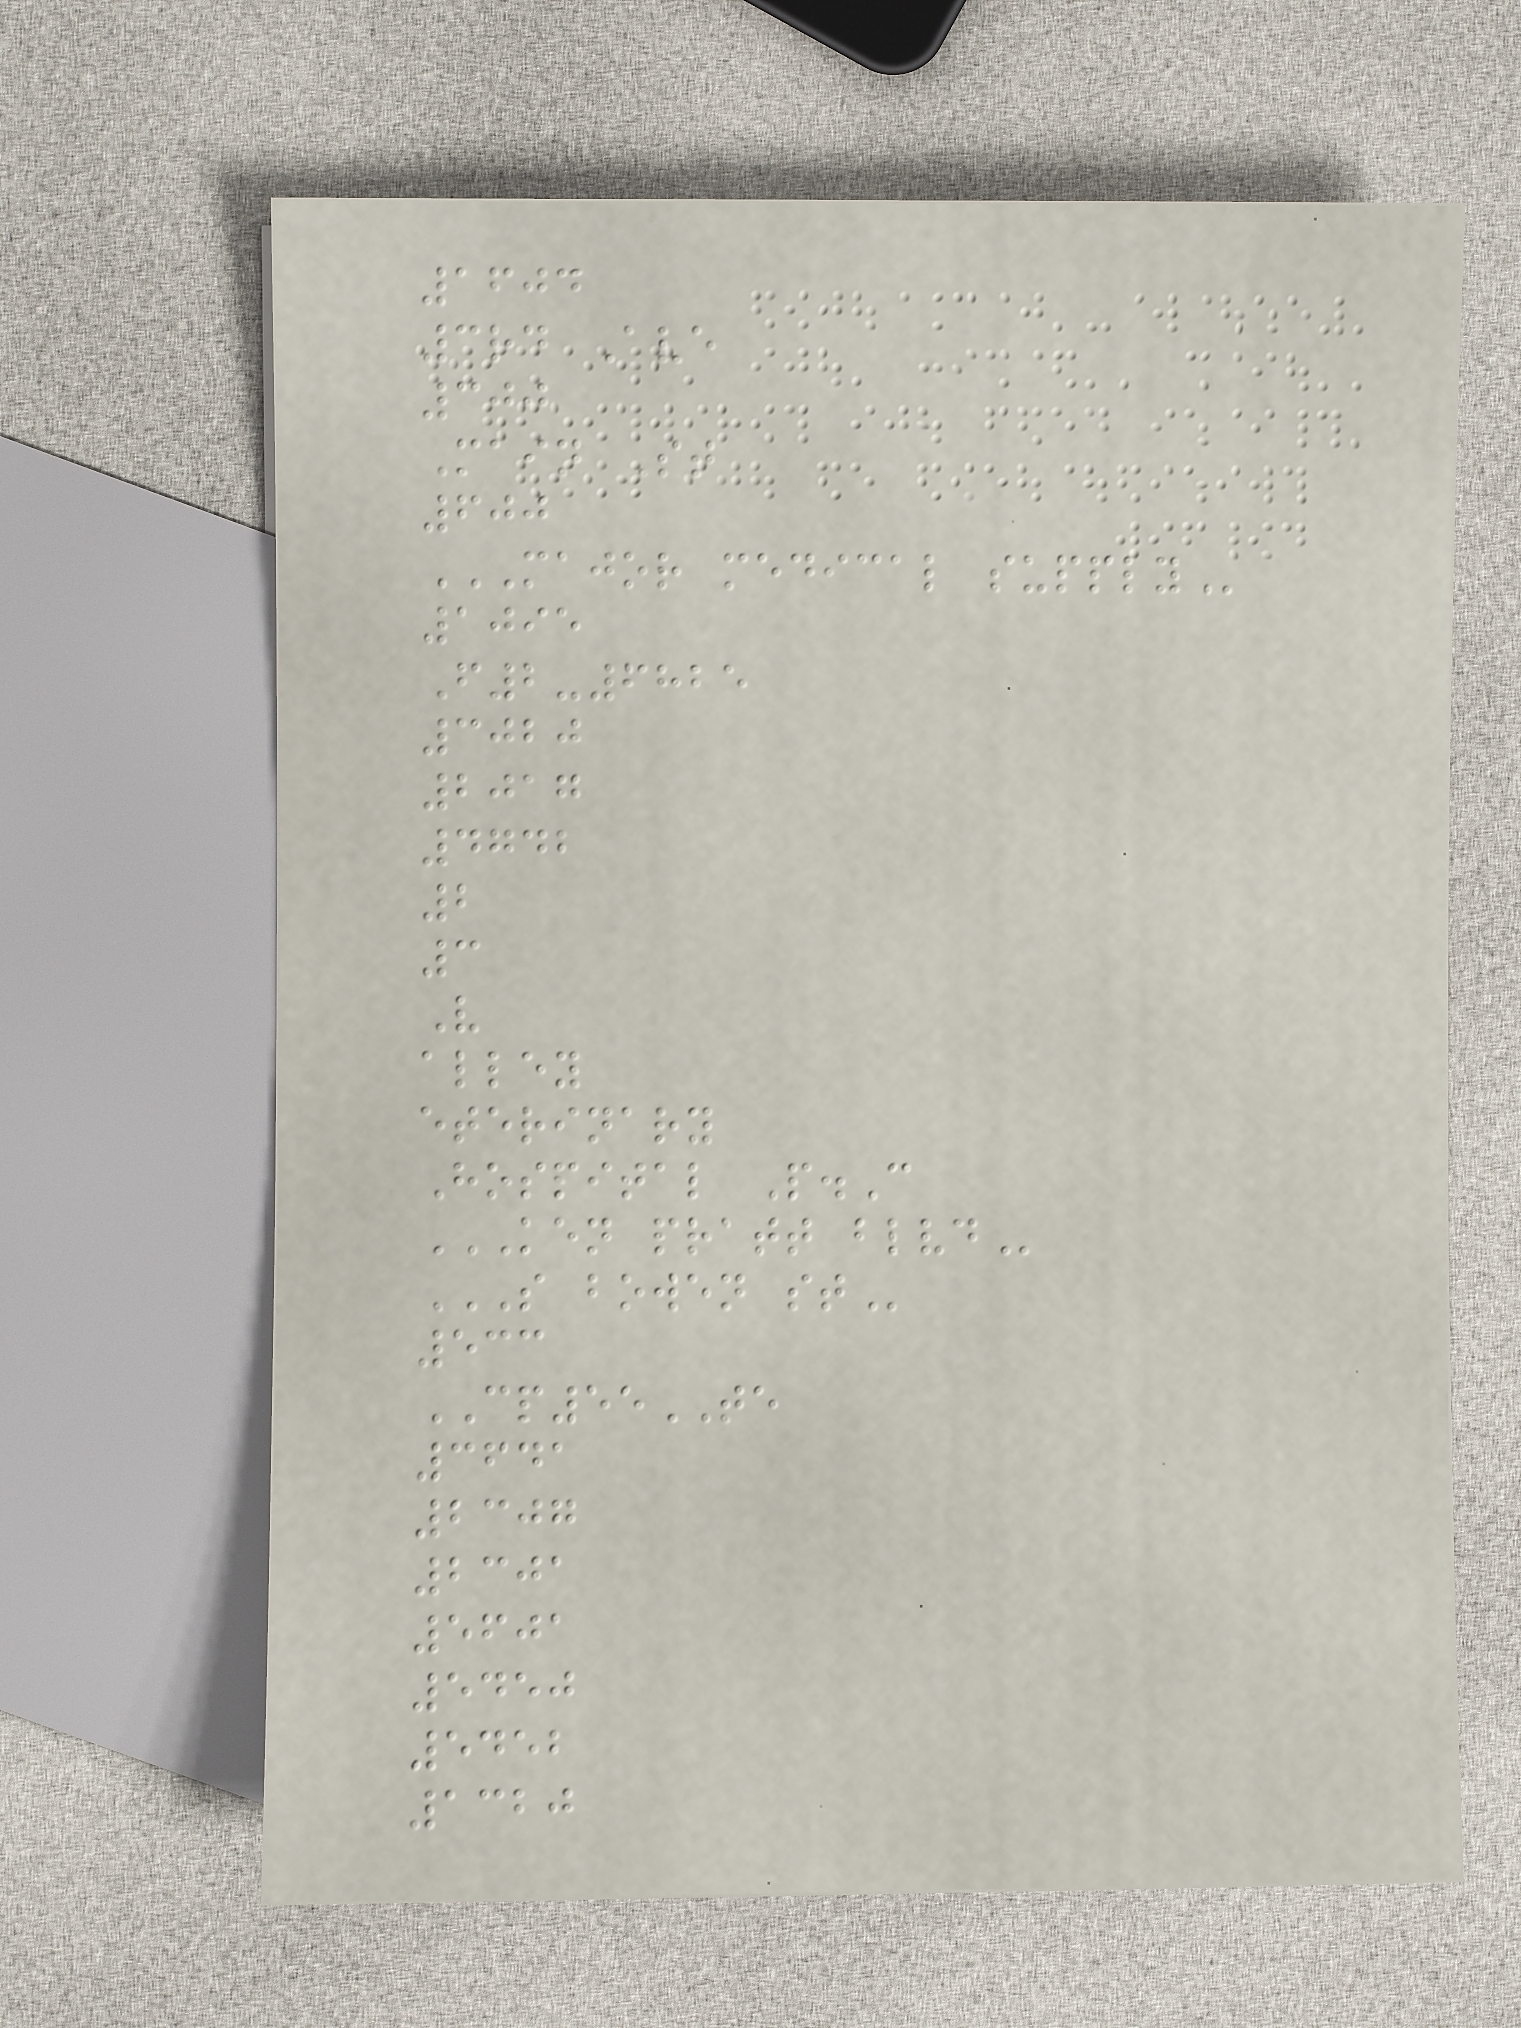1604
3rd Ave
300
Main St
600
MAJOR MEDICAL SUPPLY
1095
F2-6825
3020
2017
4742
2
3
V
alley
eterinary
Hospital P.C
KEN PRATT BLVD
S BOWEN ST
533
CP55TE
3641
2307
2301
5601
5450
5452
1320
